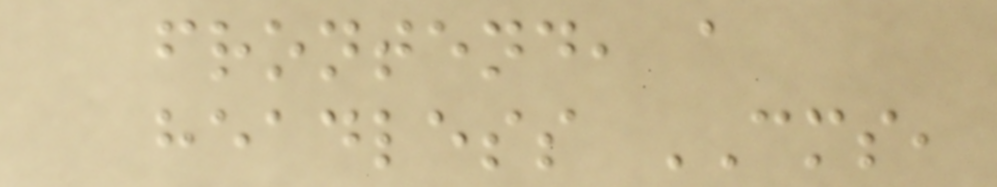frontend, a
headless CMS,
